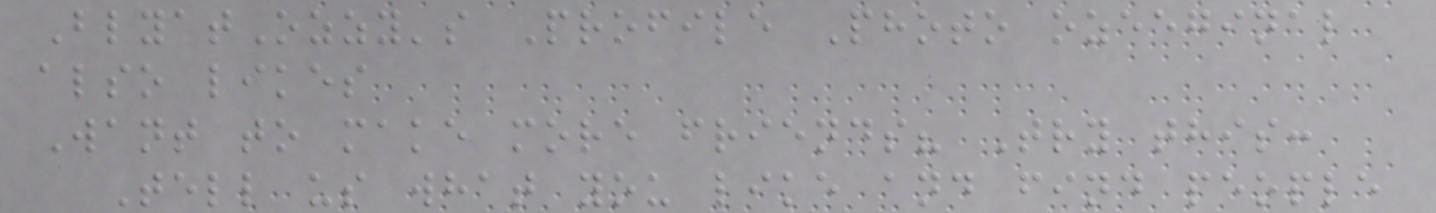BlyatOzzy's Profile Photo ozeeginal
also likes
Want to make more friends? Try this:
Tell us what you like and find people
